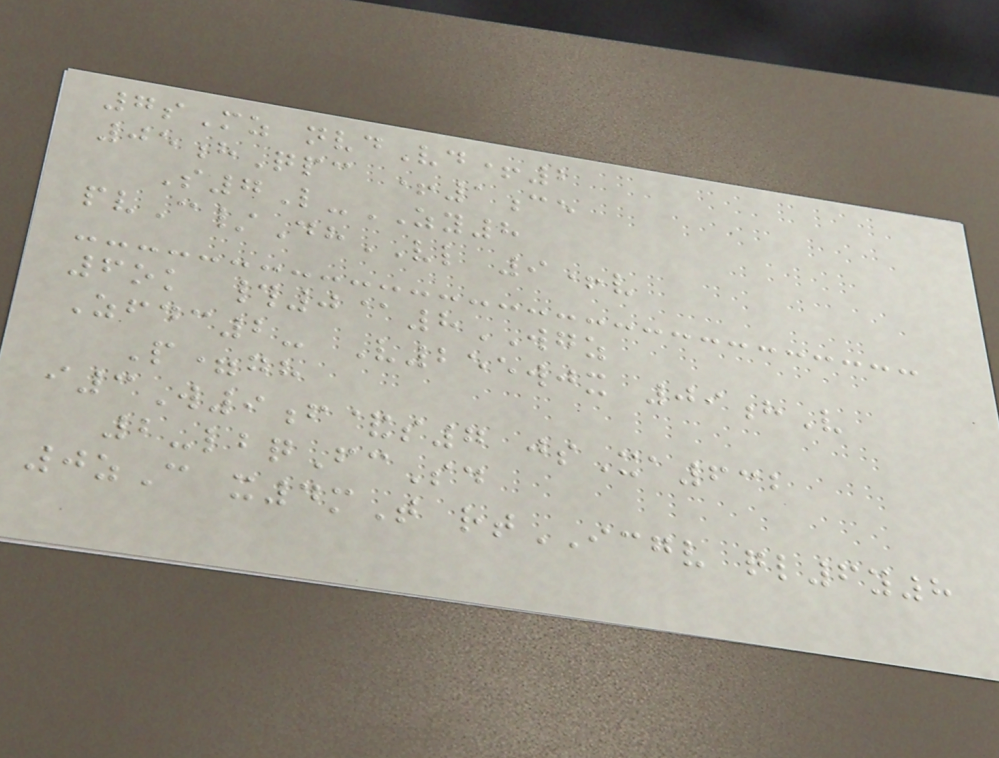7sMz nvdVd+2
05hQpc +1ce
S7L-ZY8
pvC/DhVL 9+v
6ok #0@8WGZ
Zfdc2- V255wjx 09hV
P=gh
i3W9f&s7 jsXa632
2-lbqFcSd
0zC x4mT rtICGV ql6y8
